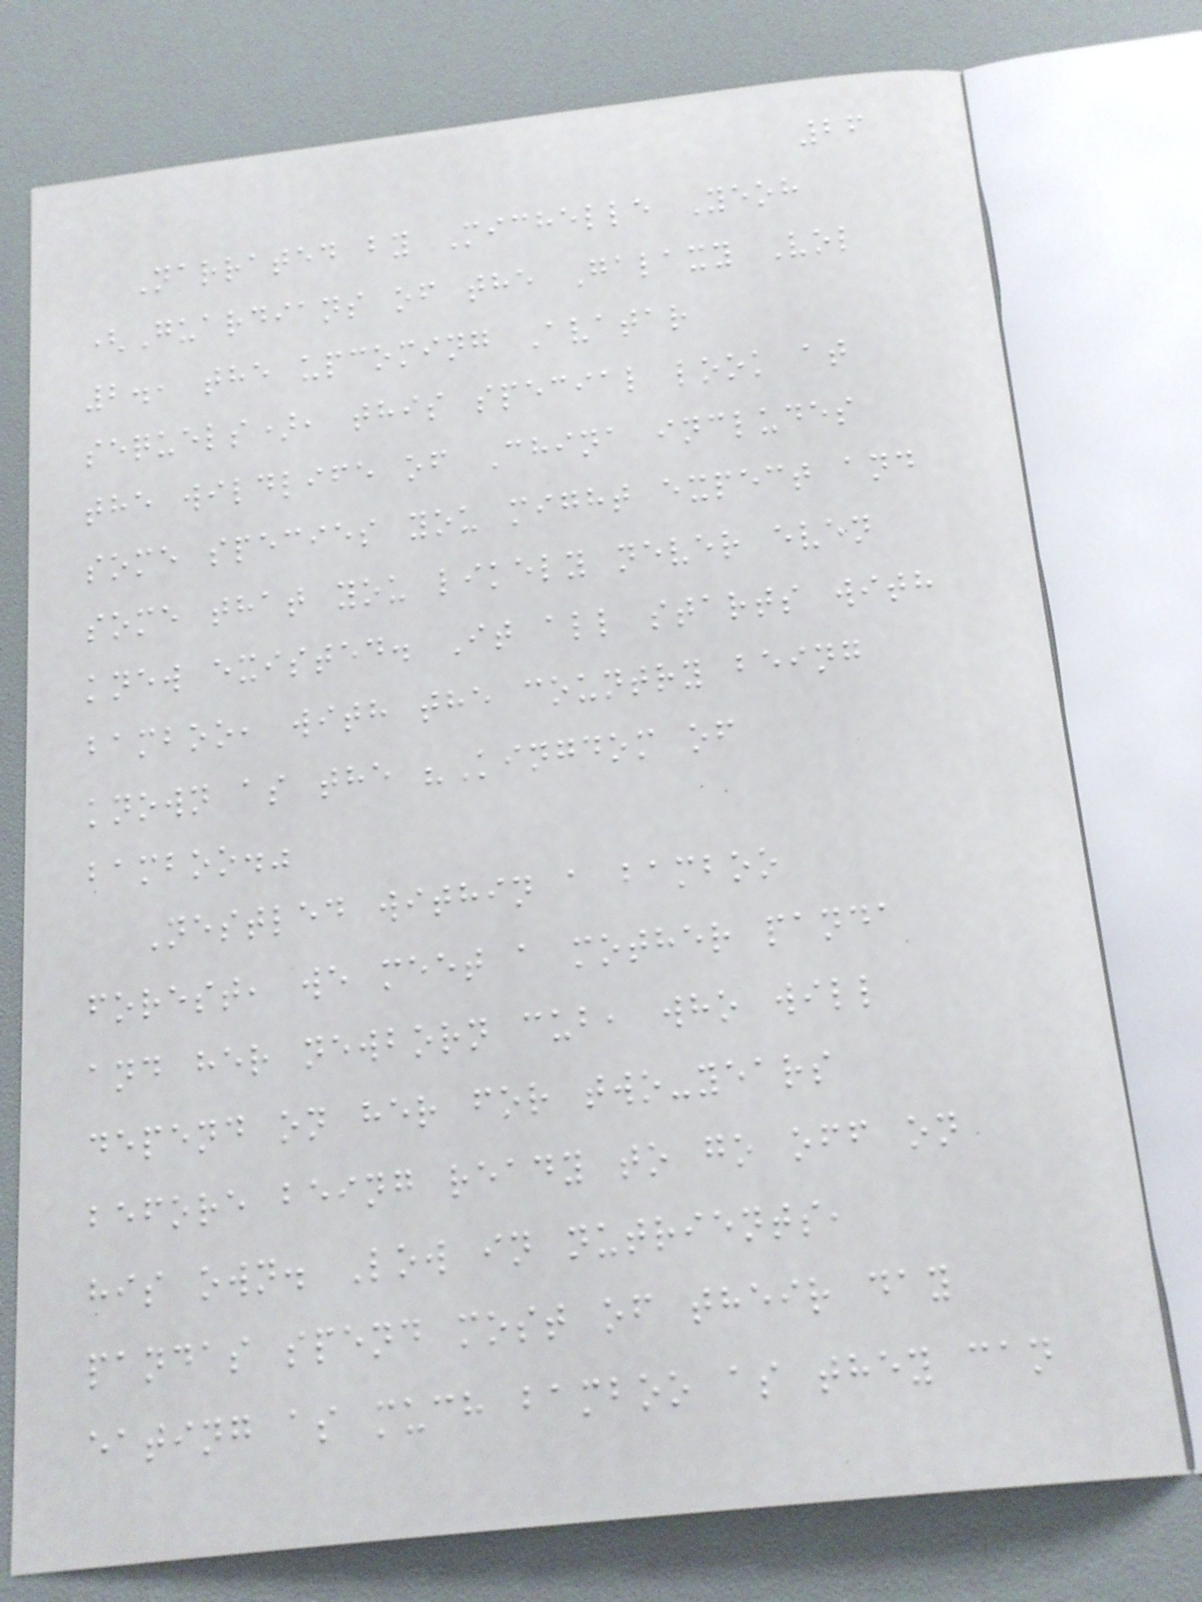26
Narrated by Michelle Yeoh
(Guardians of the Galaxy Vol
2., the upcoming Avatar
sequels), this special look at
the wildlife of China includes
some species you might expect and
some that you likely never even
knew existed. It all starts with
bamboo, with the country being
known as the "Kingdom of
bamboo."
Nestled within a bamboo
forest, we meet a mother panda
and her newborn cub, who will
depend on her for two-years
before being ready to go off on
his own. Low in nutrients,
pandas spend most of their day
eating as much bamboo as they can
